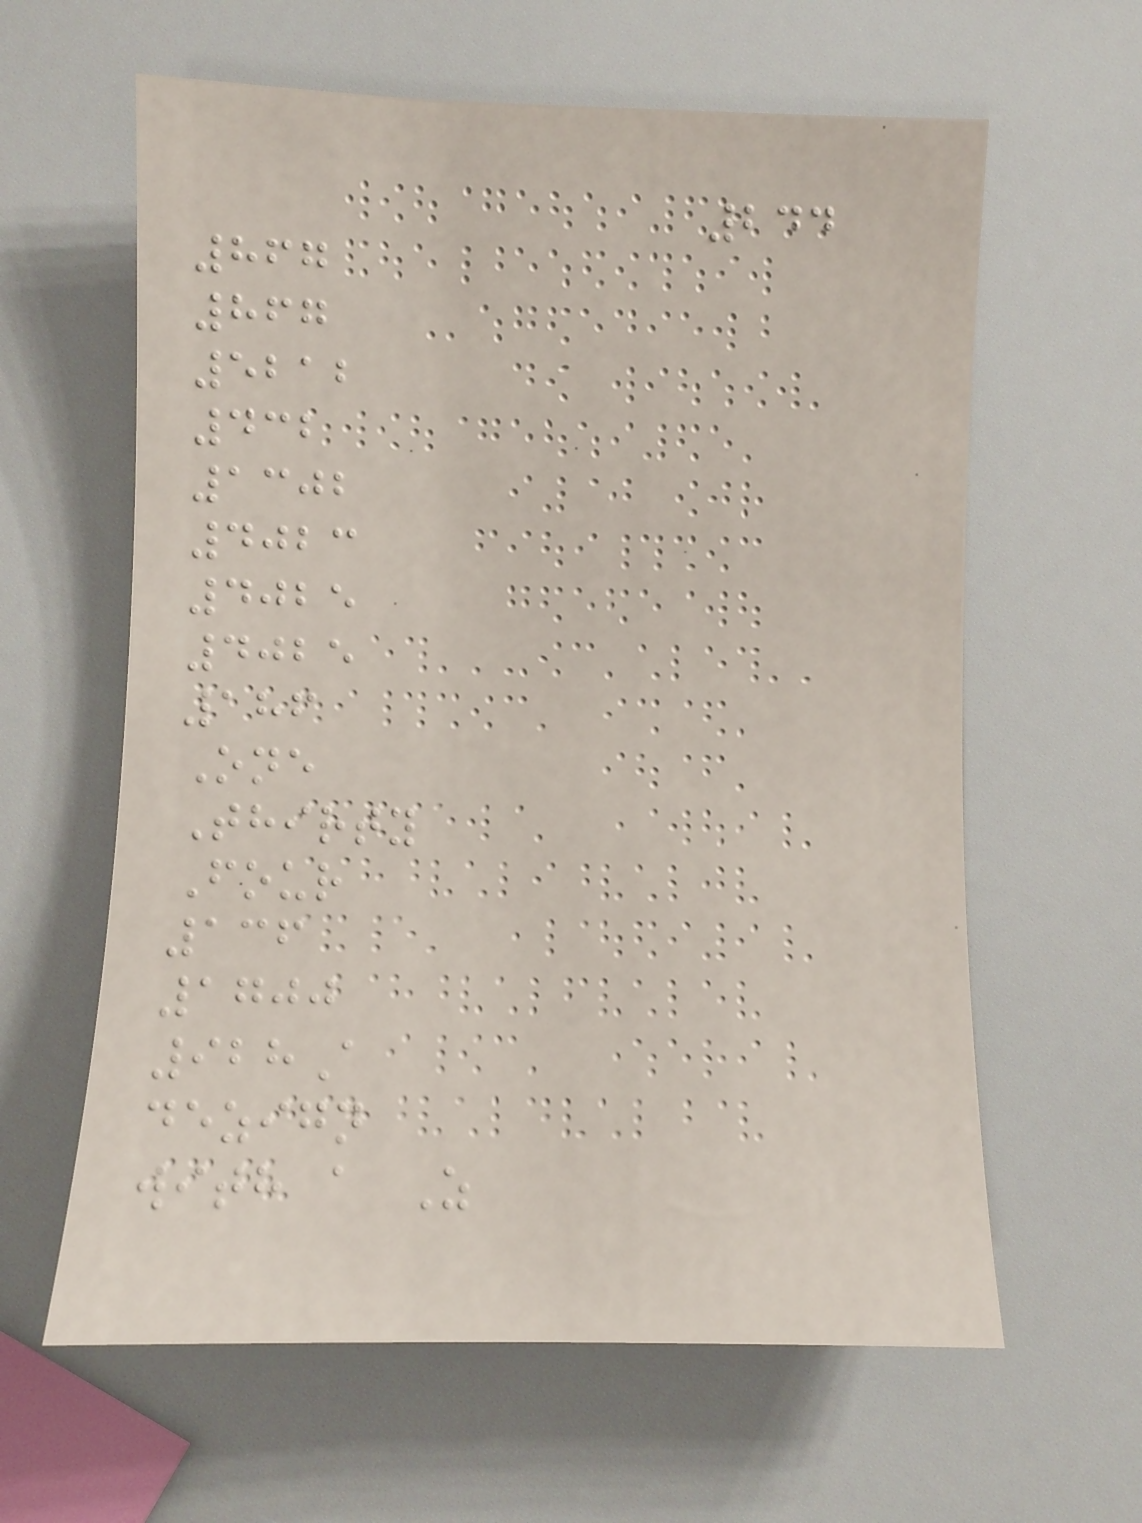244
867
867
5212
432
1302
4023
4025
4025
186
One
Thirty
Four
136
1700
928A
dezign
with a Z
